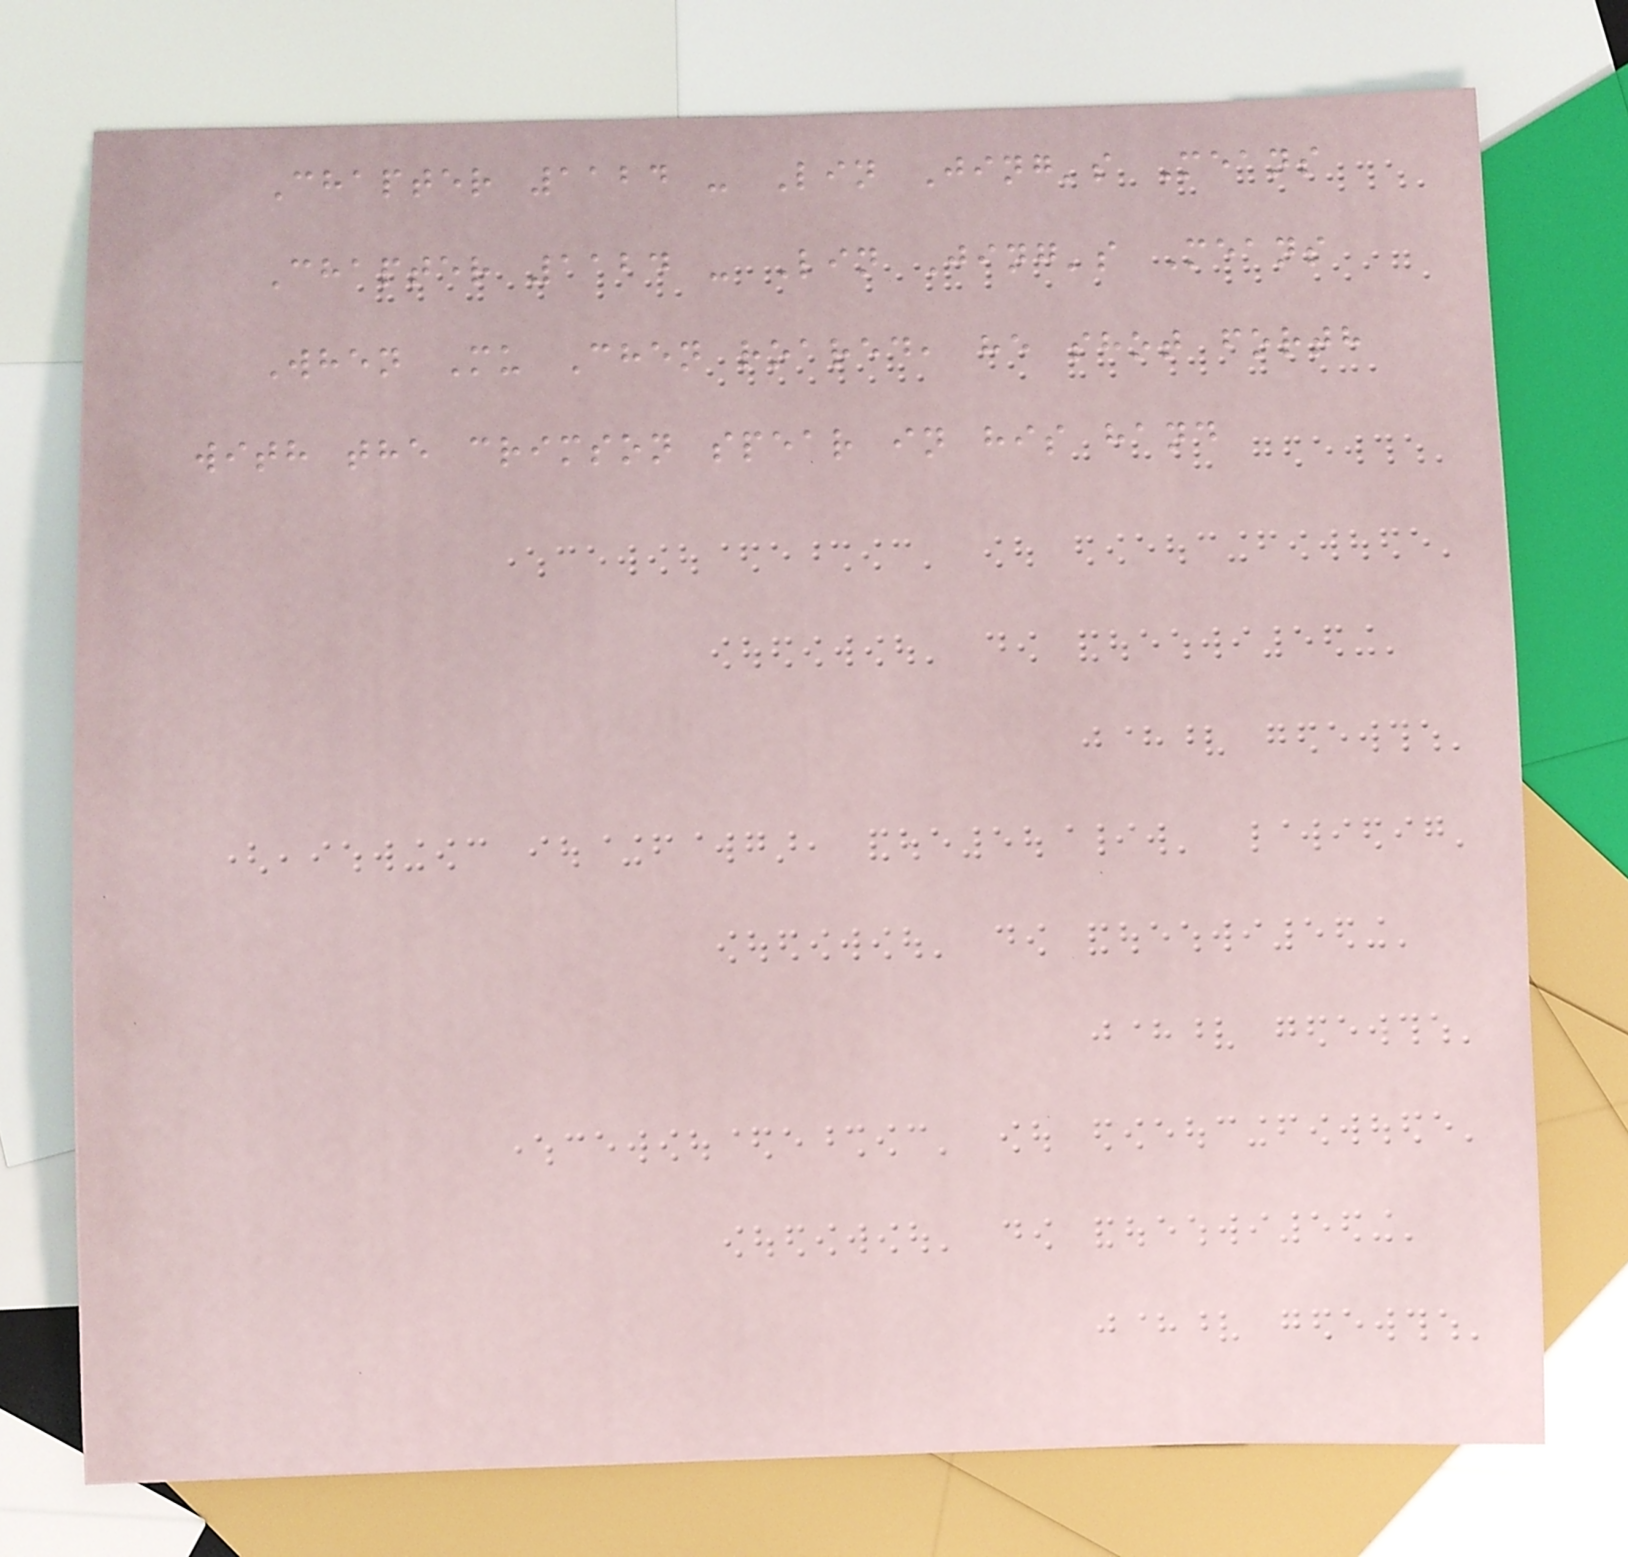Chapter 1124 - Lin Jing's Means
Chapter 1124 - Lin Jing's Means
When Mu Chen roared, he shot forth
with the crimson spear in his hand
